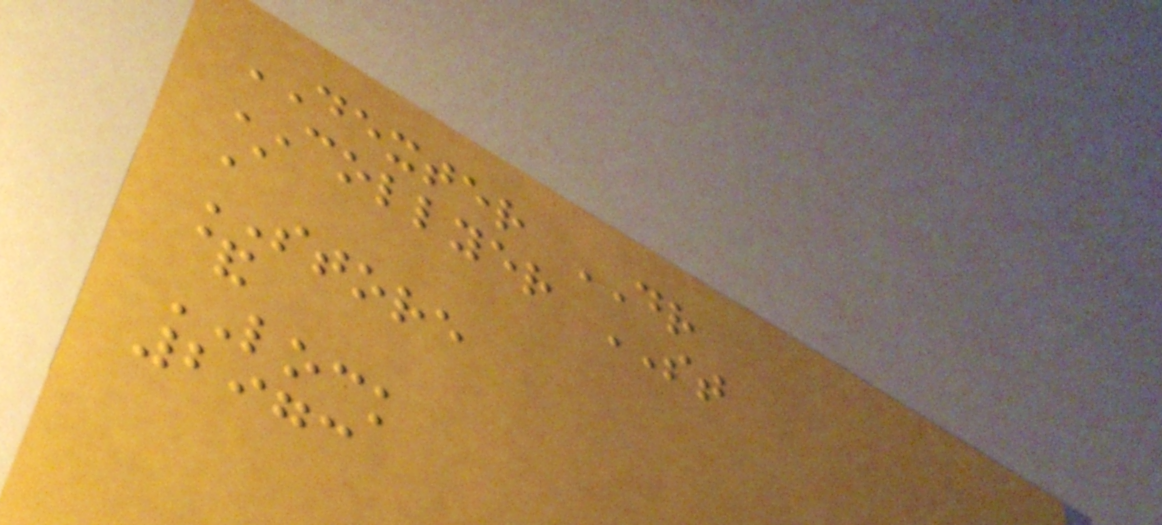DEXTER DR
COLLYER ST
A
STORE
&
LOCK
2973
